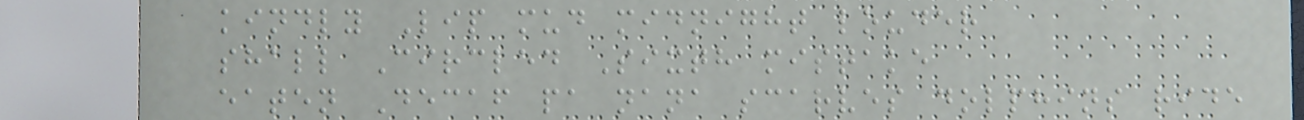kindly Lip mud midnight louder
shall Circled Sixth mistake
eaten Decaf pa nana scarves dolphins ride
